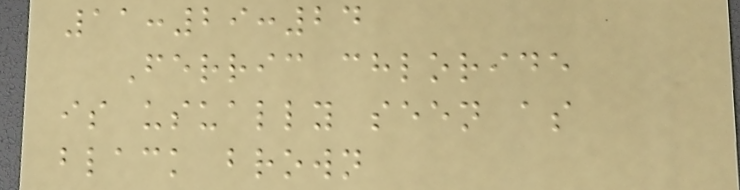11:29:24
Ferric chloride
is usually seen as
black brown
